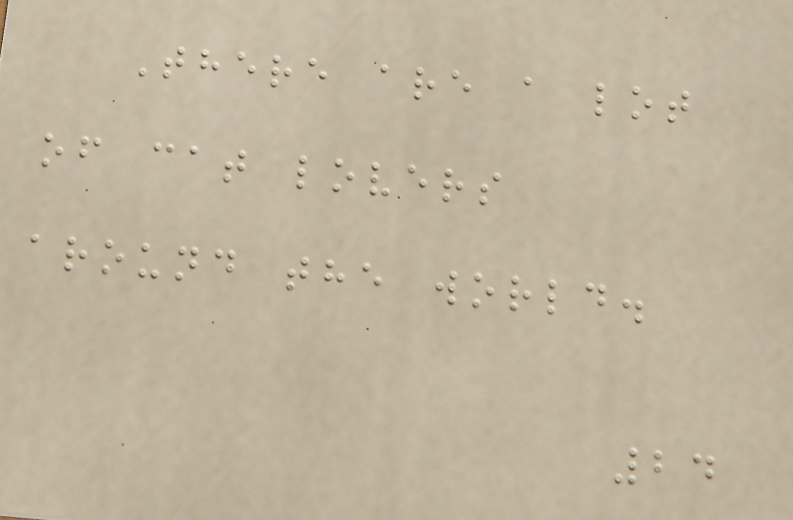There are a lot
of cat lovers
around the world.
24
